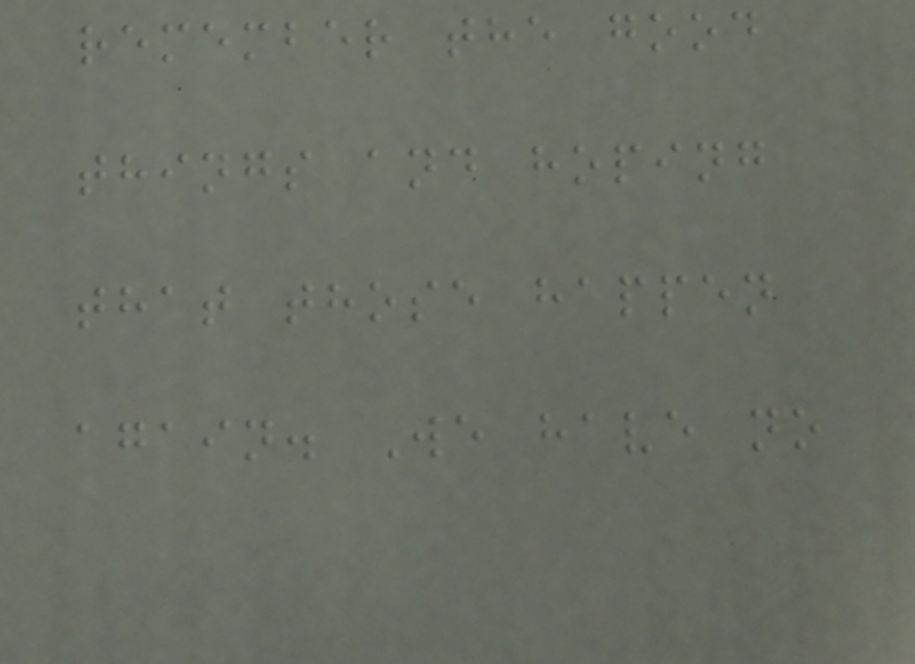remember the good
things and hoping
that those happen
again. We have no
